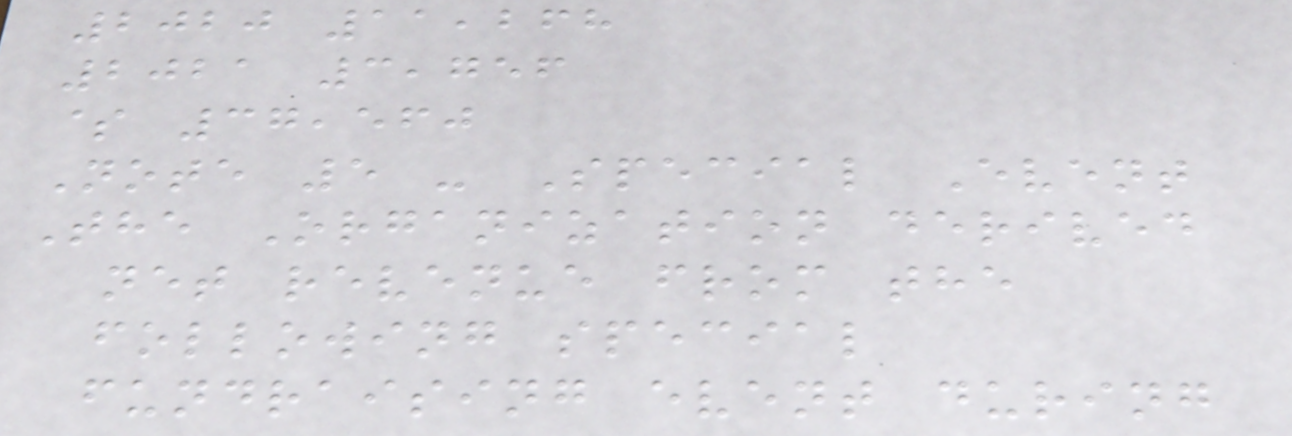2020 11,268
2021 3,756
$ 37,560
Note 5 - Special Event
The Organization derived
net revenue from the
following special
fundraising event during
